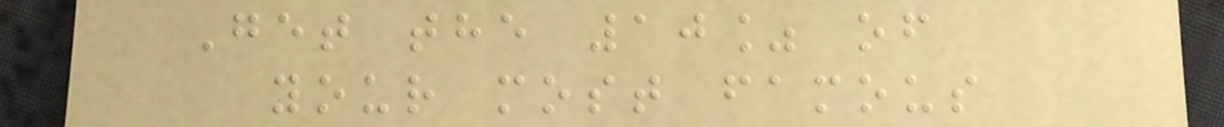Get the 10% of
your most famous
